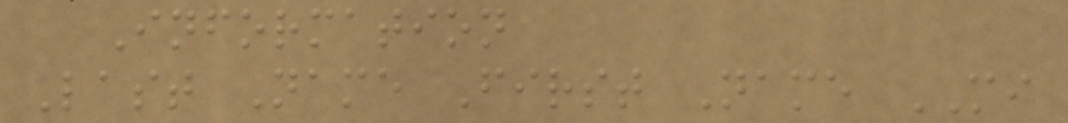Information
Last Name First Name MI
